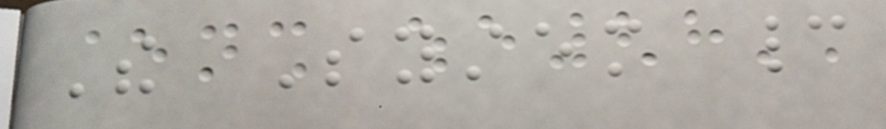The System cannot
